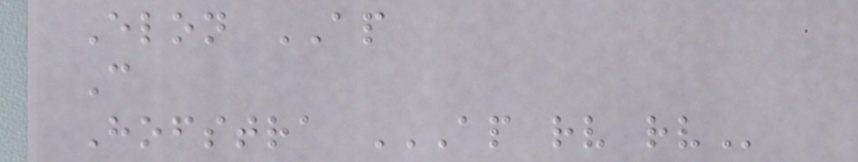Elon AP
C
Hofstra AP RV RV
